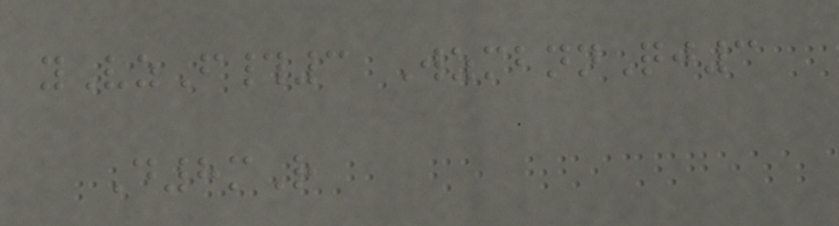yVzF#3 WzmbnnQj3
D8mR
